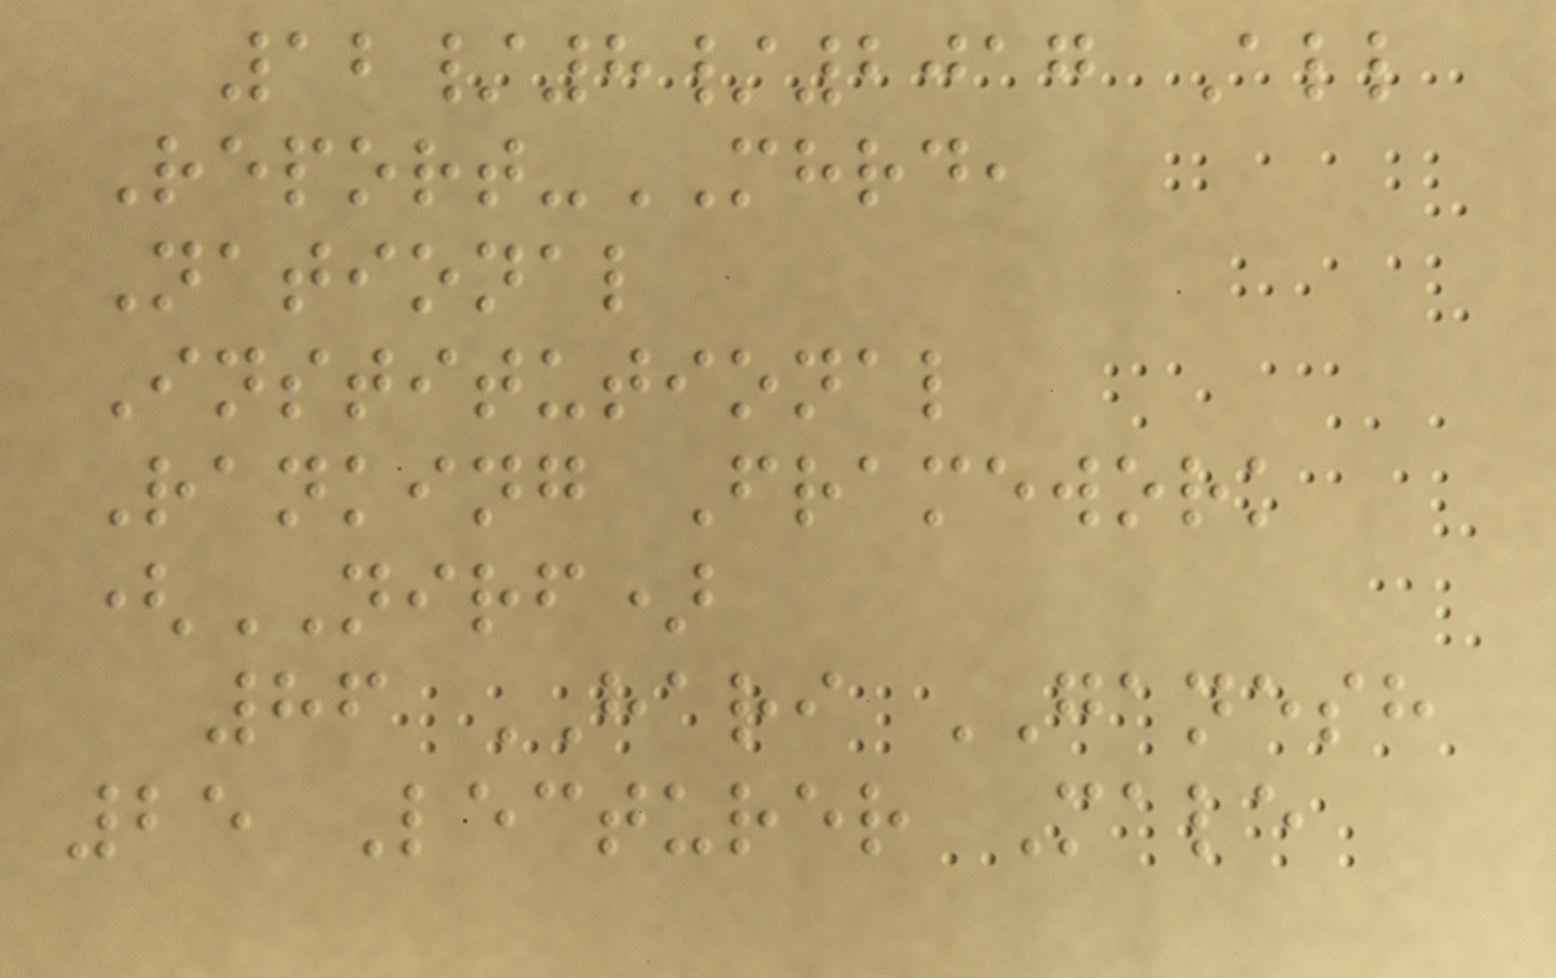12/8/2017 All
Report-MHRD,
National
Institutional
Ranking Framework
(NIRF)
86 HARI GANESH
25 Lecturer Male
